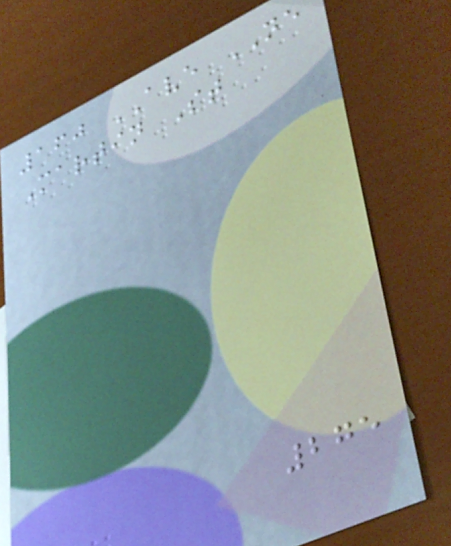160 AVE NE
Martin St
275
